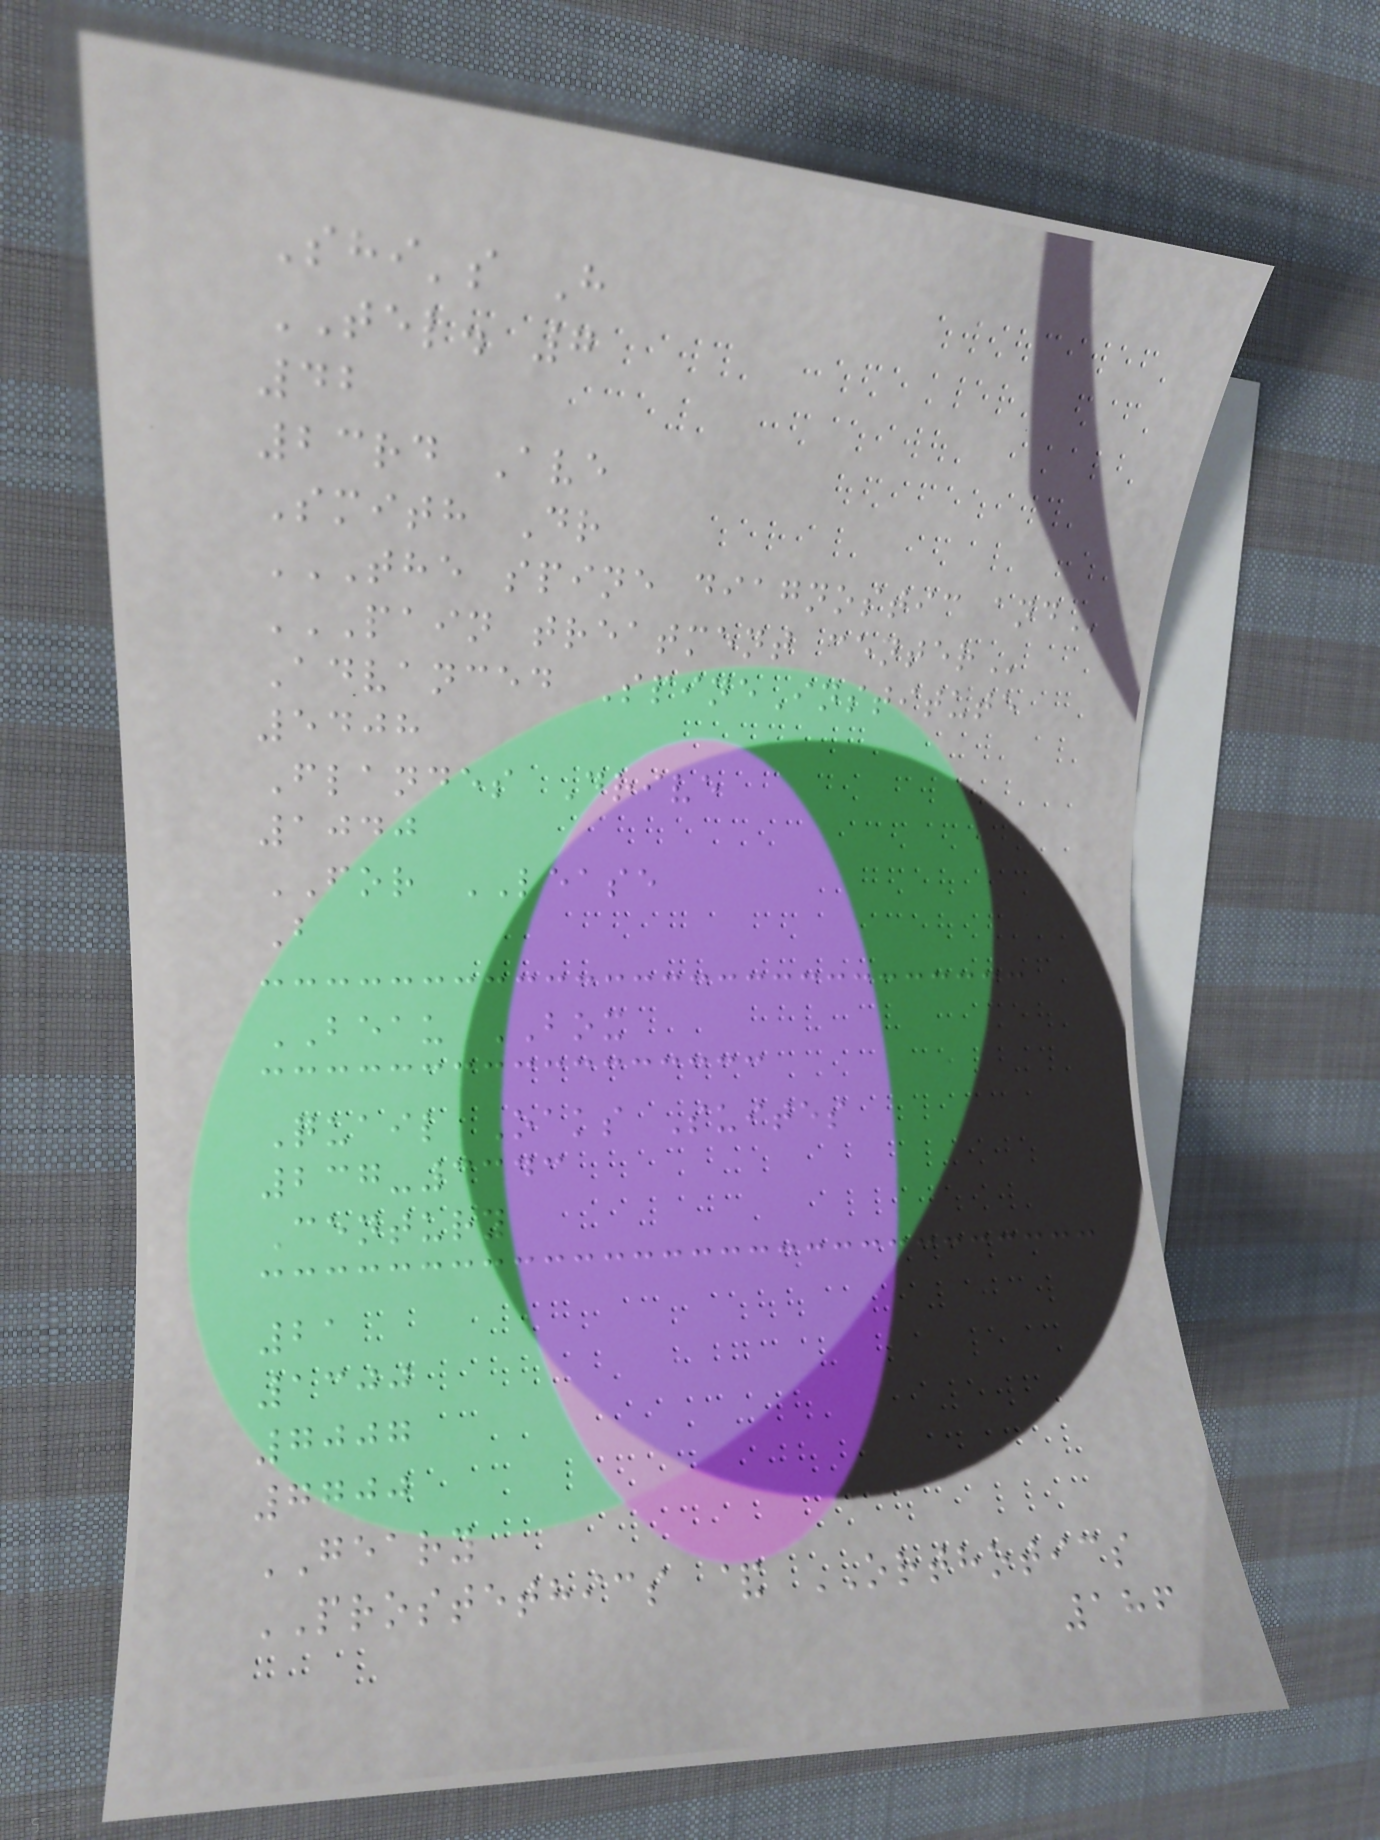Shi's H
TEL. 7
42
23rd Ave
Smith Dr
THE SPINE DIAGNOSTIC AND
PAIN TREATMENT CENTER
Advanced SpineInstitute
5408
Flandes Drive
1040
FOR LEASE
B
BEAU BOX
Quail Oaks Suites
237-3343
Century
21
1300
7007
7700
GEARY
PROSTETHICS & ORTHOTICS
186
